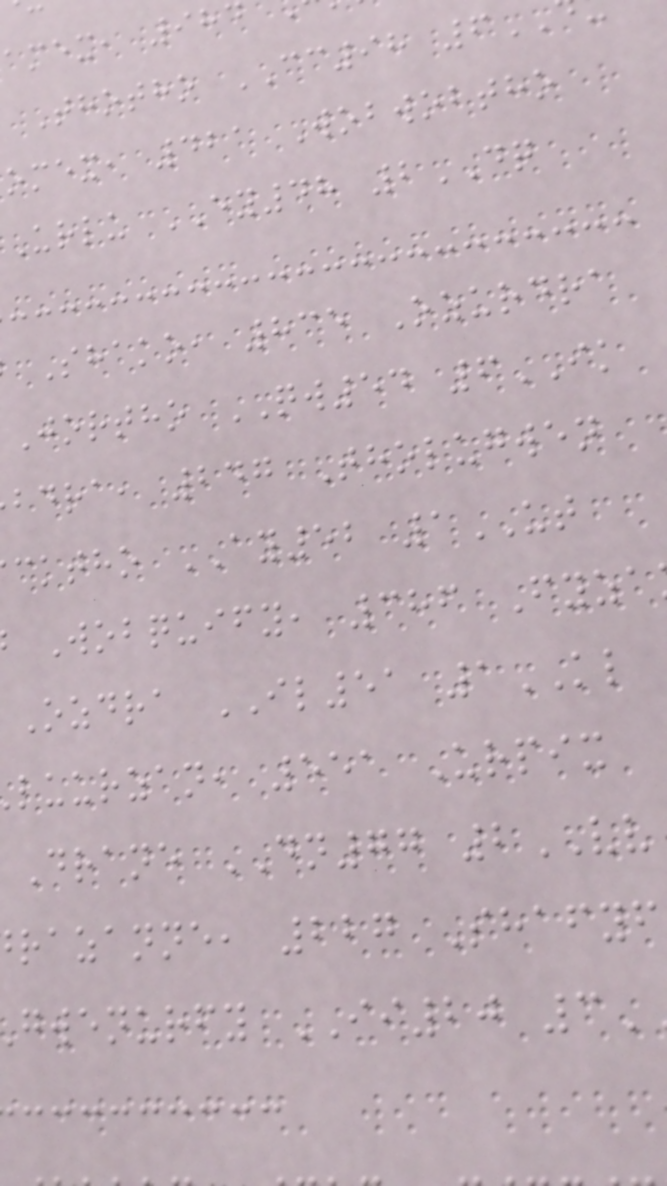amex, 984
Thotho CC98 6
omex, 421 Wobwobtho
Urlu EY48 2DQ
Shako, 835 Ozurdra
Jortho QW54 6IK
bdra, 247 Tholugwen
cktho AY52 1UT
Wobquify, 386 Fyza
Ozdra IL51 1KL
luurzan, 551 Urpix
Drane DN77 2VV
razanne, 227 Shafyf
gwenurfy II20 3
